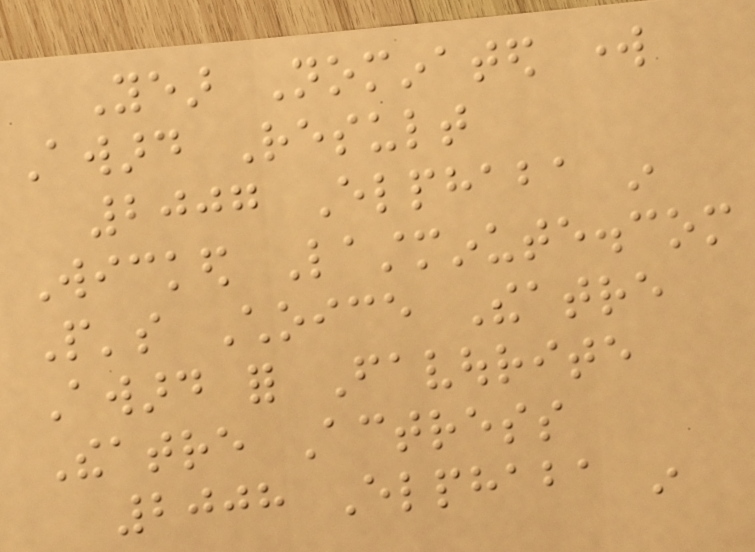Year Nominated work
Award Result
2007 Elphaba in
Wicked Lastminute.com
People's Choice Theatre
Award for Favourite
Theatre Actress
2008 Elphaba in
